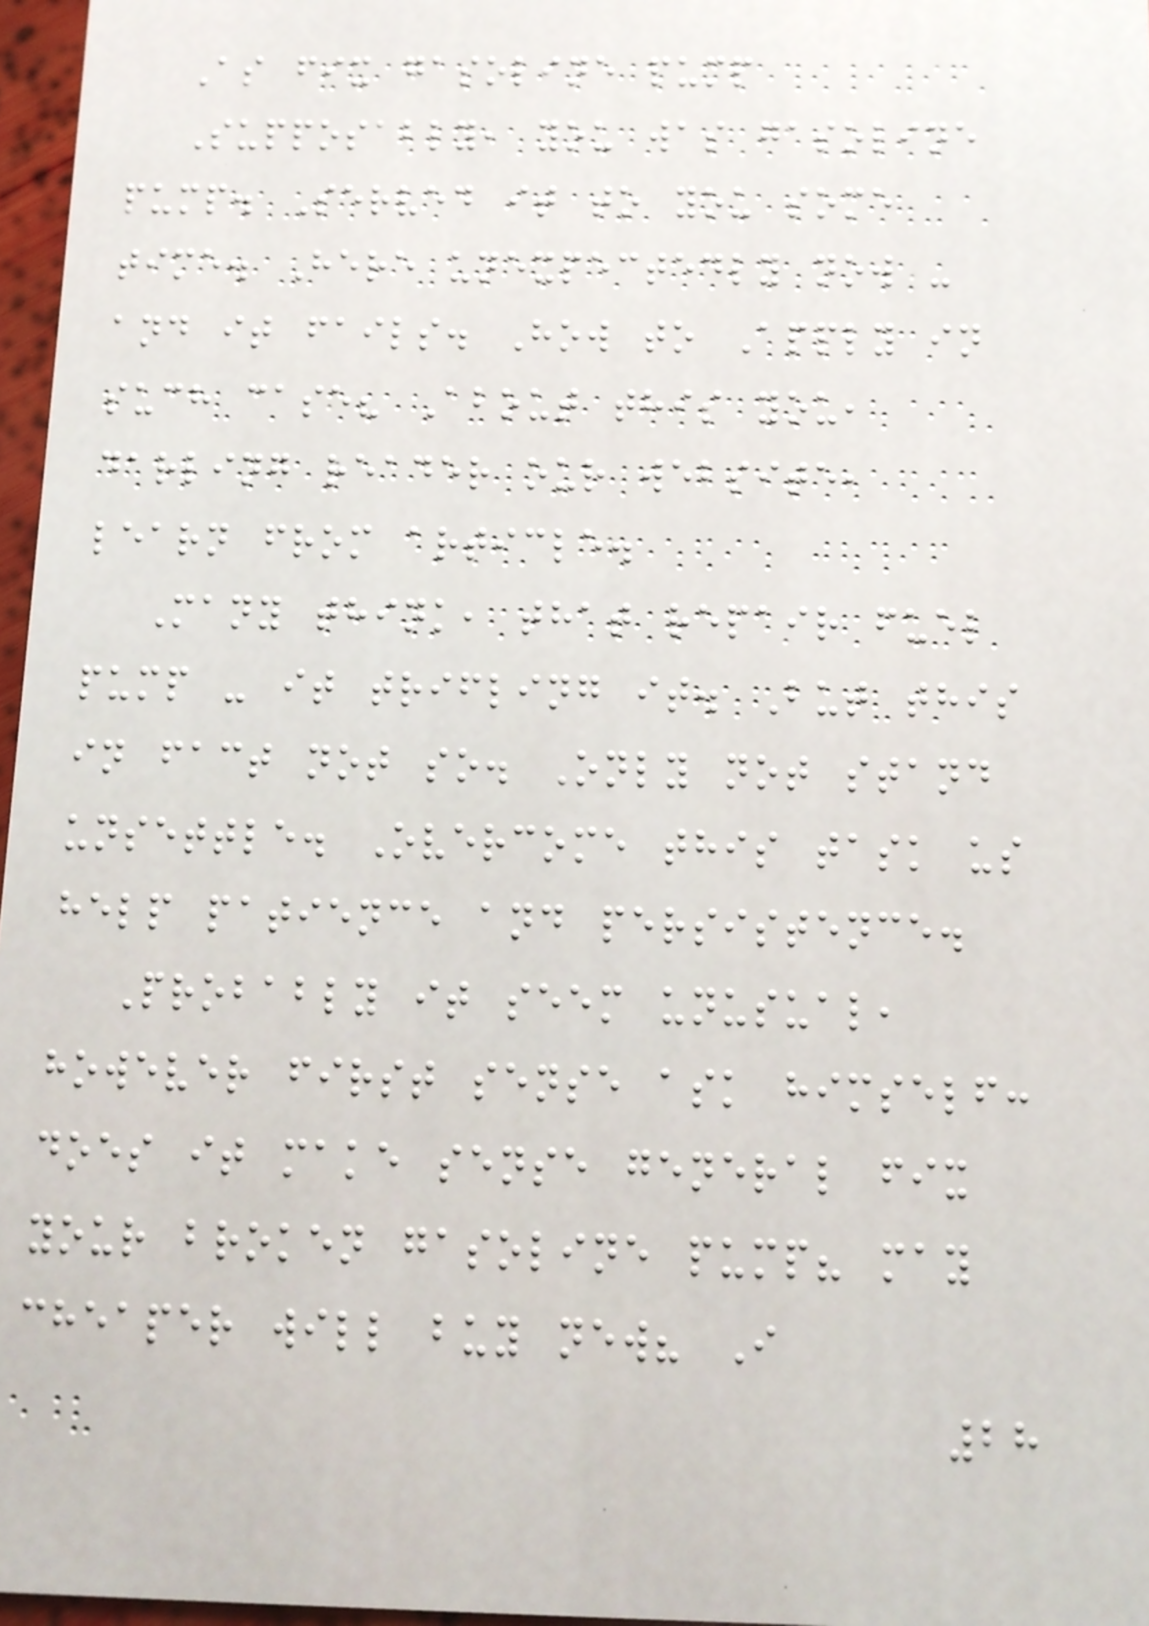As fix gasoline pump
Supposably, you was gasoline
pump. Served it to you some
time. Here unexpectedly now -
and it fails. How to Apply in
such case? About this you,
darling reader our website,
learn from article.
Many think, that repair fuel
pump - it trifling it. But this
in fact not so. Only not stand
unsettle. Overcome this task us
help patience and persistence.
Probably it seem unusual,
however first sense ask himself:
does it make sense general fix
your broken gasoline pump? may
cheaper will buy new? I
28
